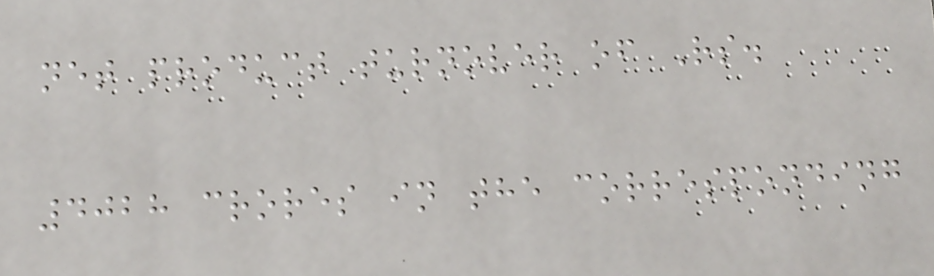net product turnover of Rs.
4028 crores in the corresponding
